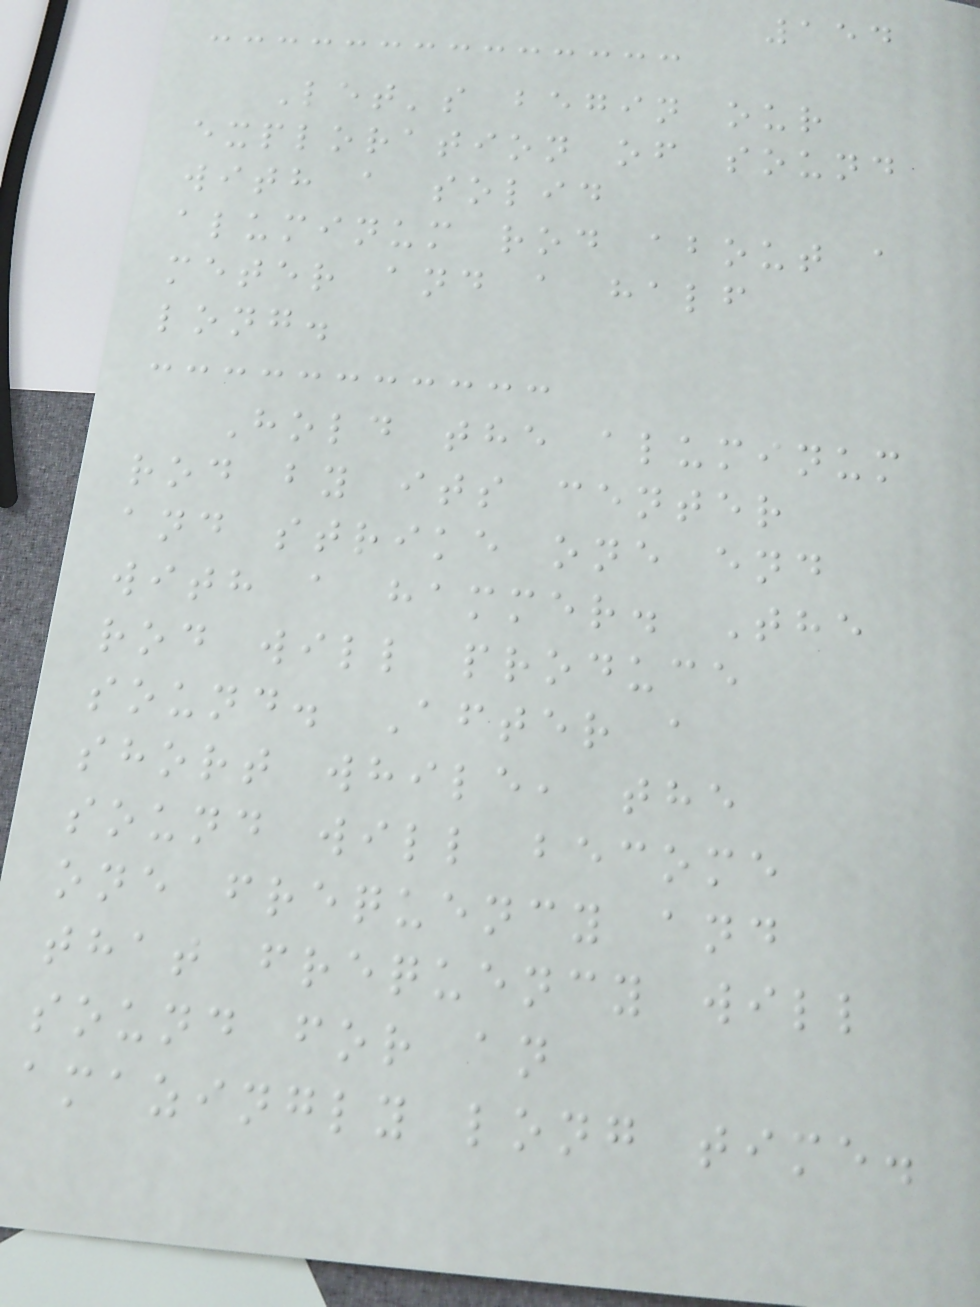154
Let's begin our
exploration of sound
with a solid
aluminum rod about a
meter and a half
long.
Hold the aluminum
rod by its center
and strike one end
with a hammer. The
rod will produce
sound. After a
short while, the
sound will become
one frequency and
that frequency will
sound for an
amazingly long time.
